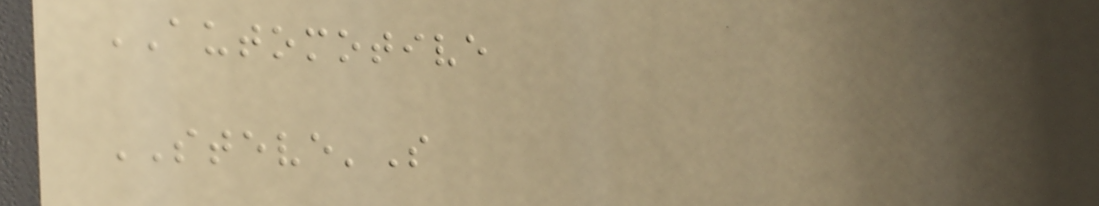AUTOMOTIVE
STEVE'S
